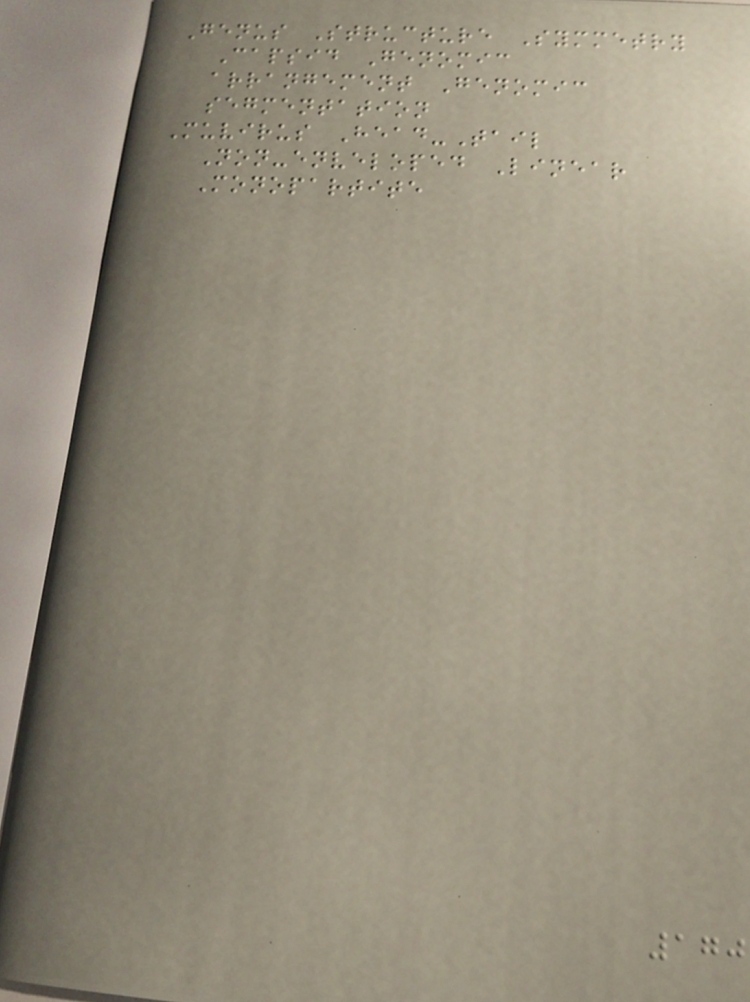Genus Structure Symmetry
Capsid Genomic
arrangement Genomic
segmentation
Muvirus Head-Tail
Non-enveloped Linear
Monopartite
170
